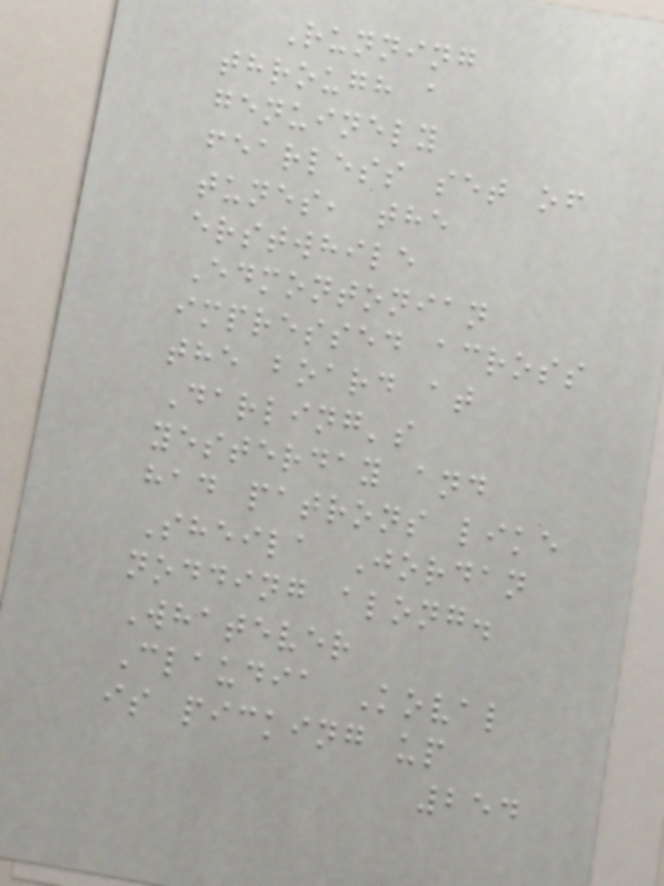Running
through a
genuinely
fearless set of
tunes, the
erstwhile
Edmontonian
impressed across
the board at
Darling's
yesterday and
had patrons like
Sheila Jordan
nodding along.
Whatever
Claudia Koval
is picking up
254
